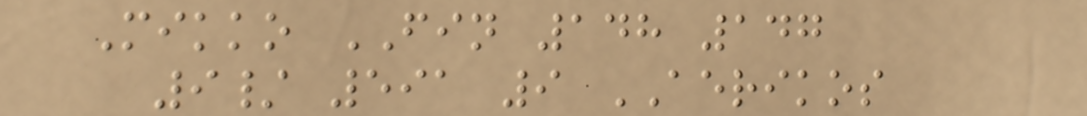Mikko FIN 148 147
9/ 591 9 AERIKOS
